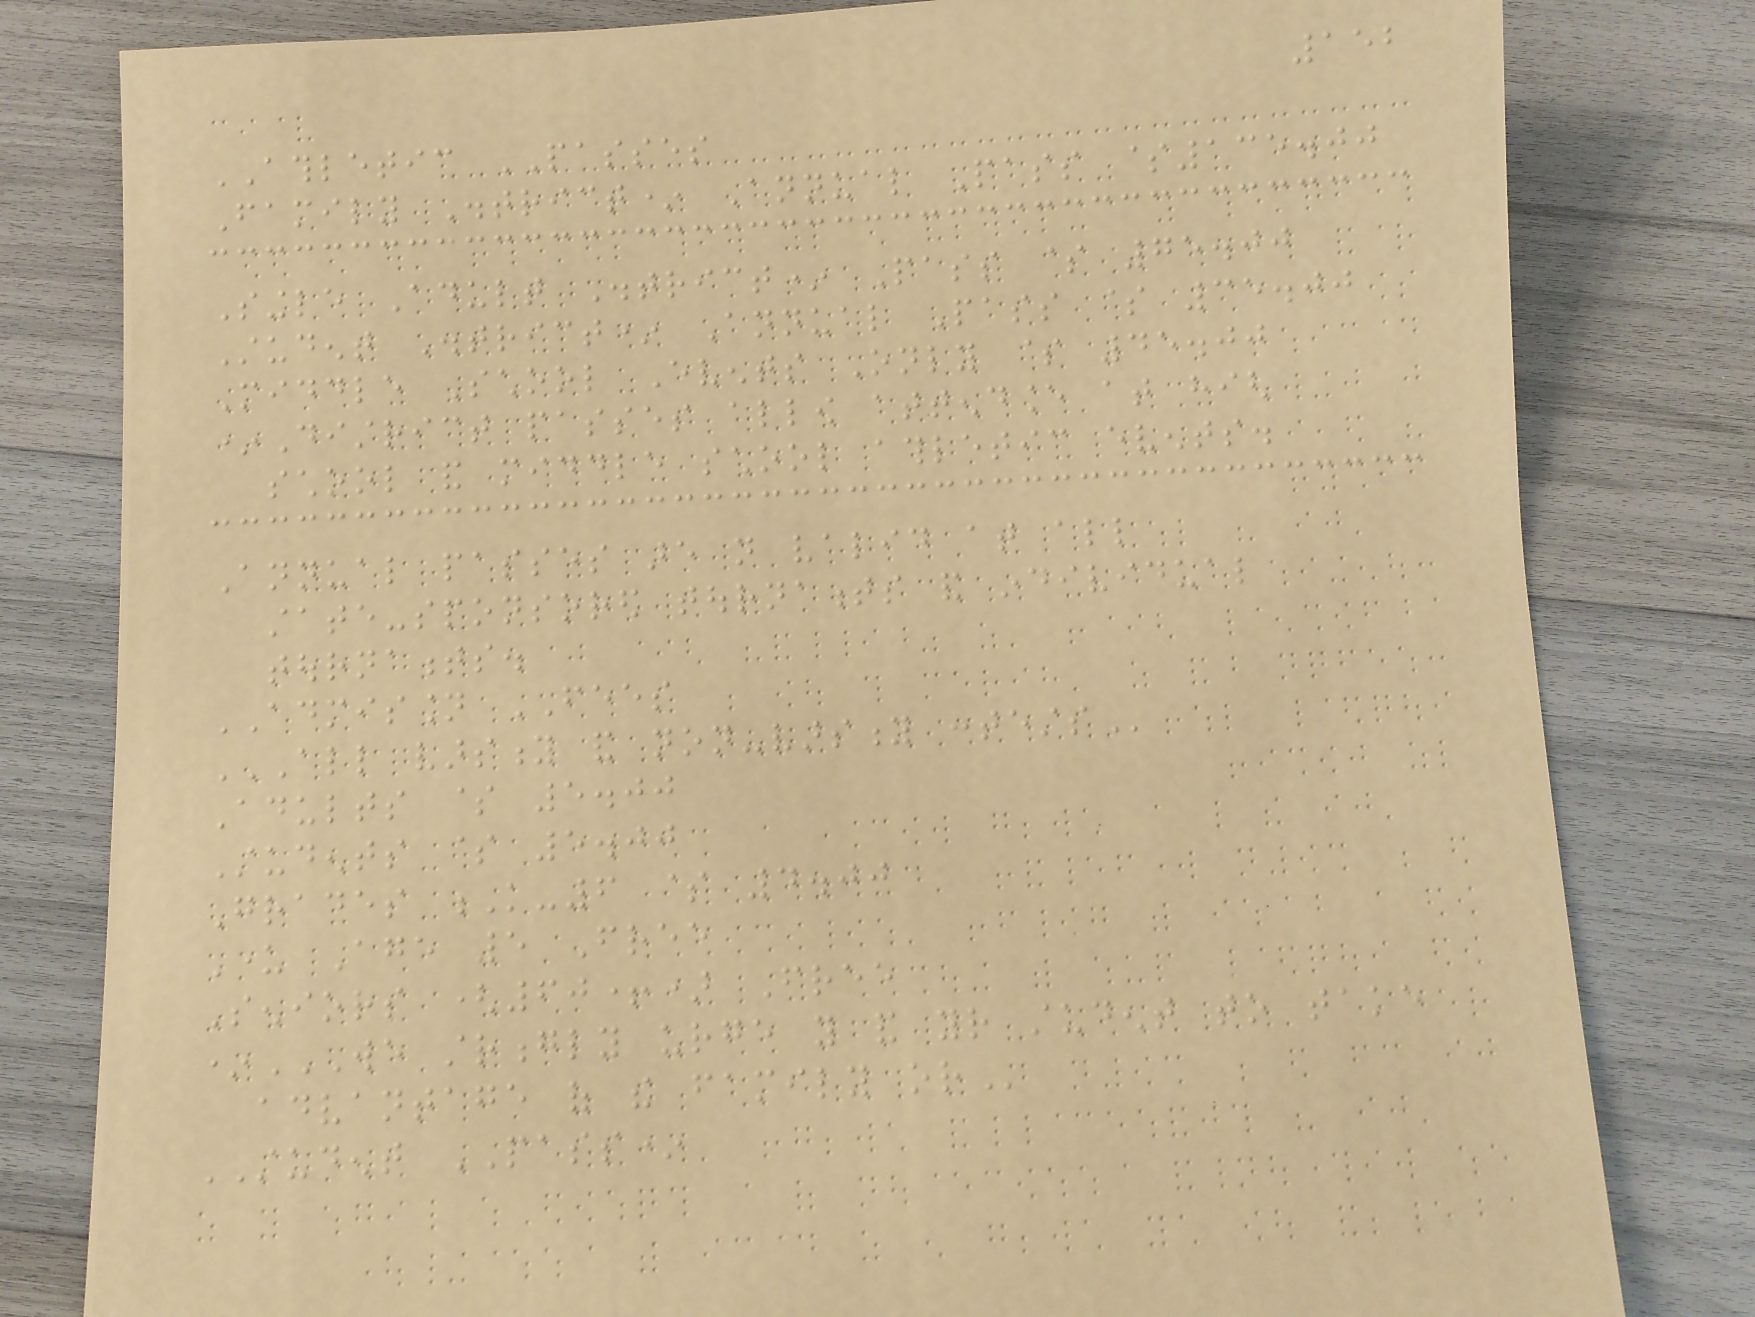152
ATHLETIC PASSES
Family District* Annual Pass $135.00
Single Adult District* Pass $ 75.00
Student District* Annual Pass $ 35.00
Middle School Events Only $ 45.00
*District passes allow attendance at high
school and middle school athletic events.
Annual passes are not valid at all
state-sponsored tournaments and individual
tournaments.
ADMISSION FEES
ALL VARSITY AND NON-VARSITY CONTESTS
Adults $ 5.00
Students $ 5.00
Grades K-6 $ 4.00
Under Age 5 Free
Seniors (60+) Free
*WE STRONGLY URGE YOU AND YOUR STUDENT TO TAKE
ADVANTAGE OF THE FAMILY OR
STUDENT PASS*
